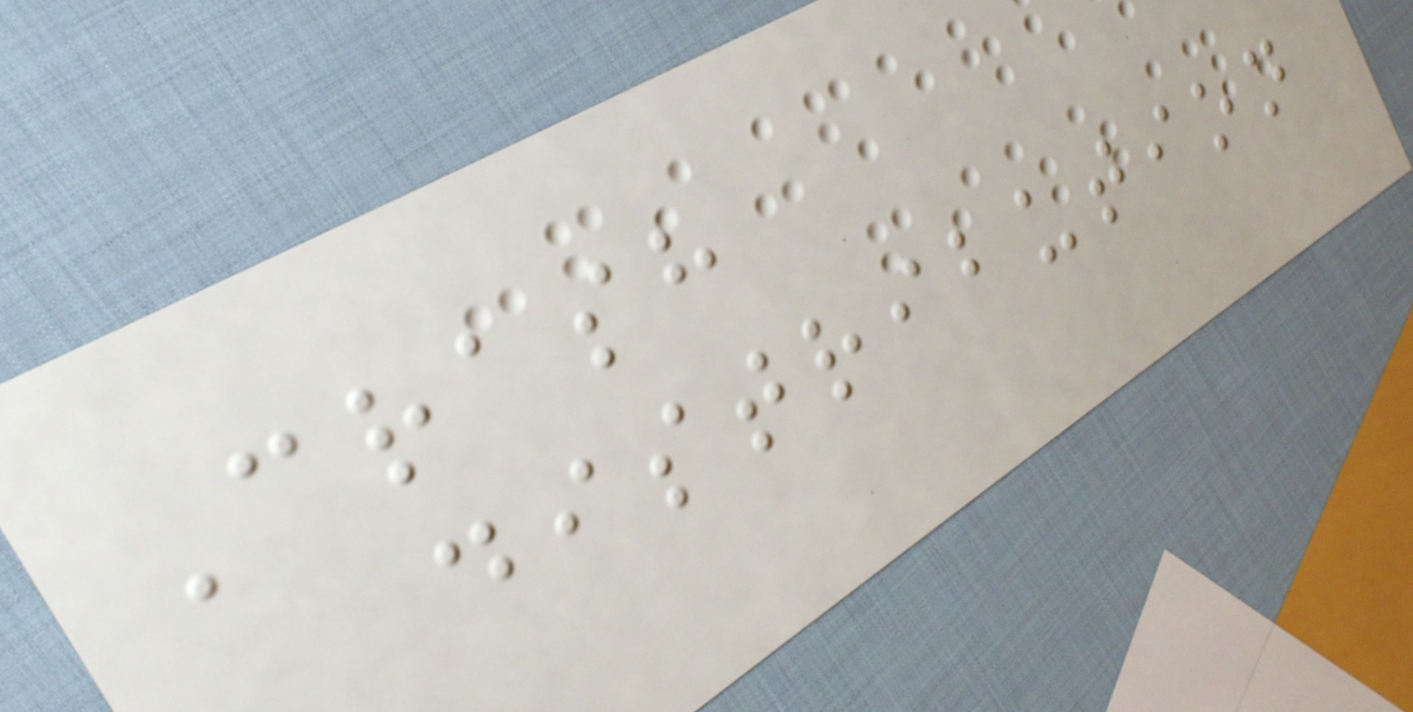Crash
distribution
